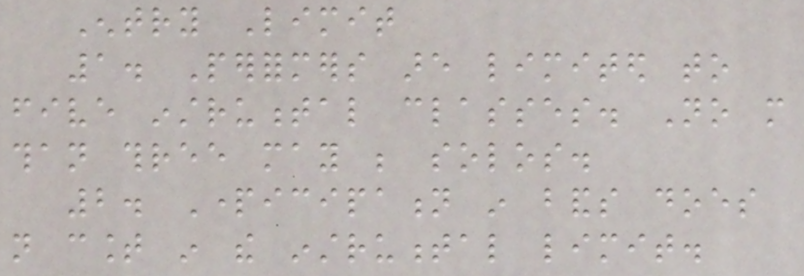Entry Limit
1. Performers are limited to
five instrumental classes. No more
than three may be solos.
2. Participation in bands does
not count in the instrumental limit.
